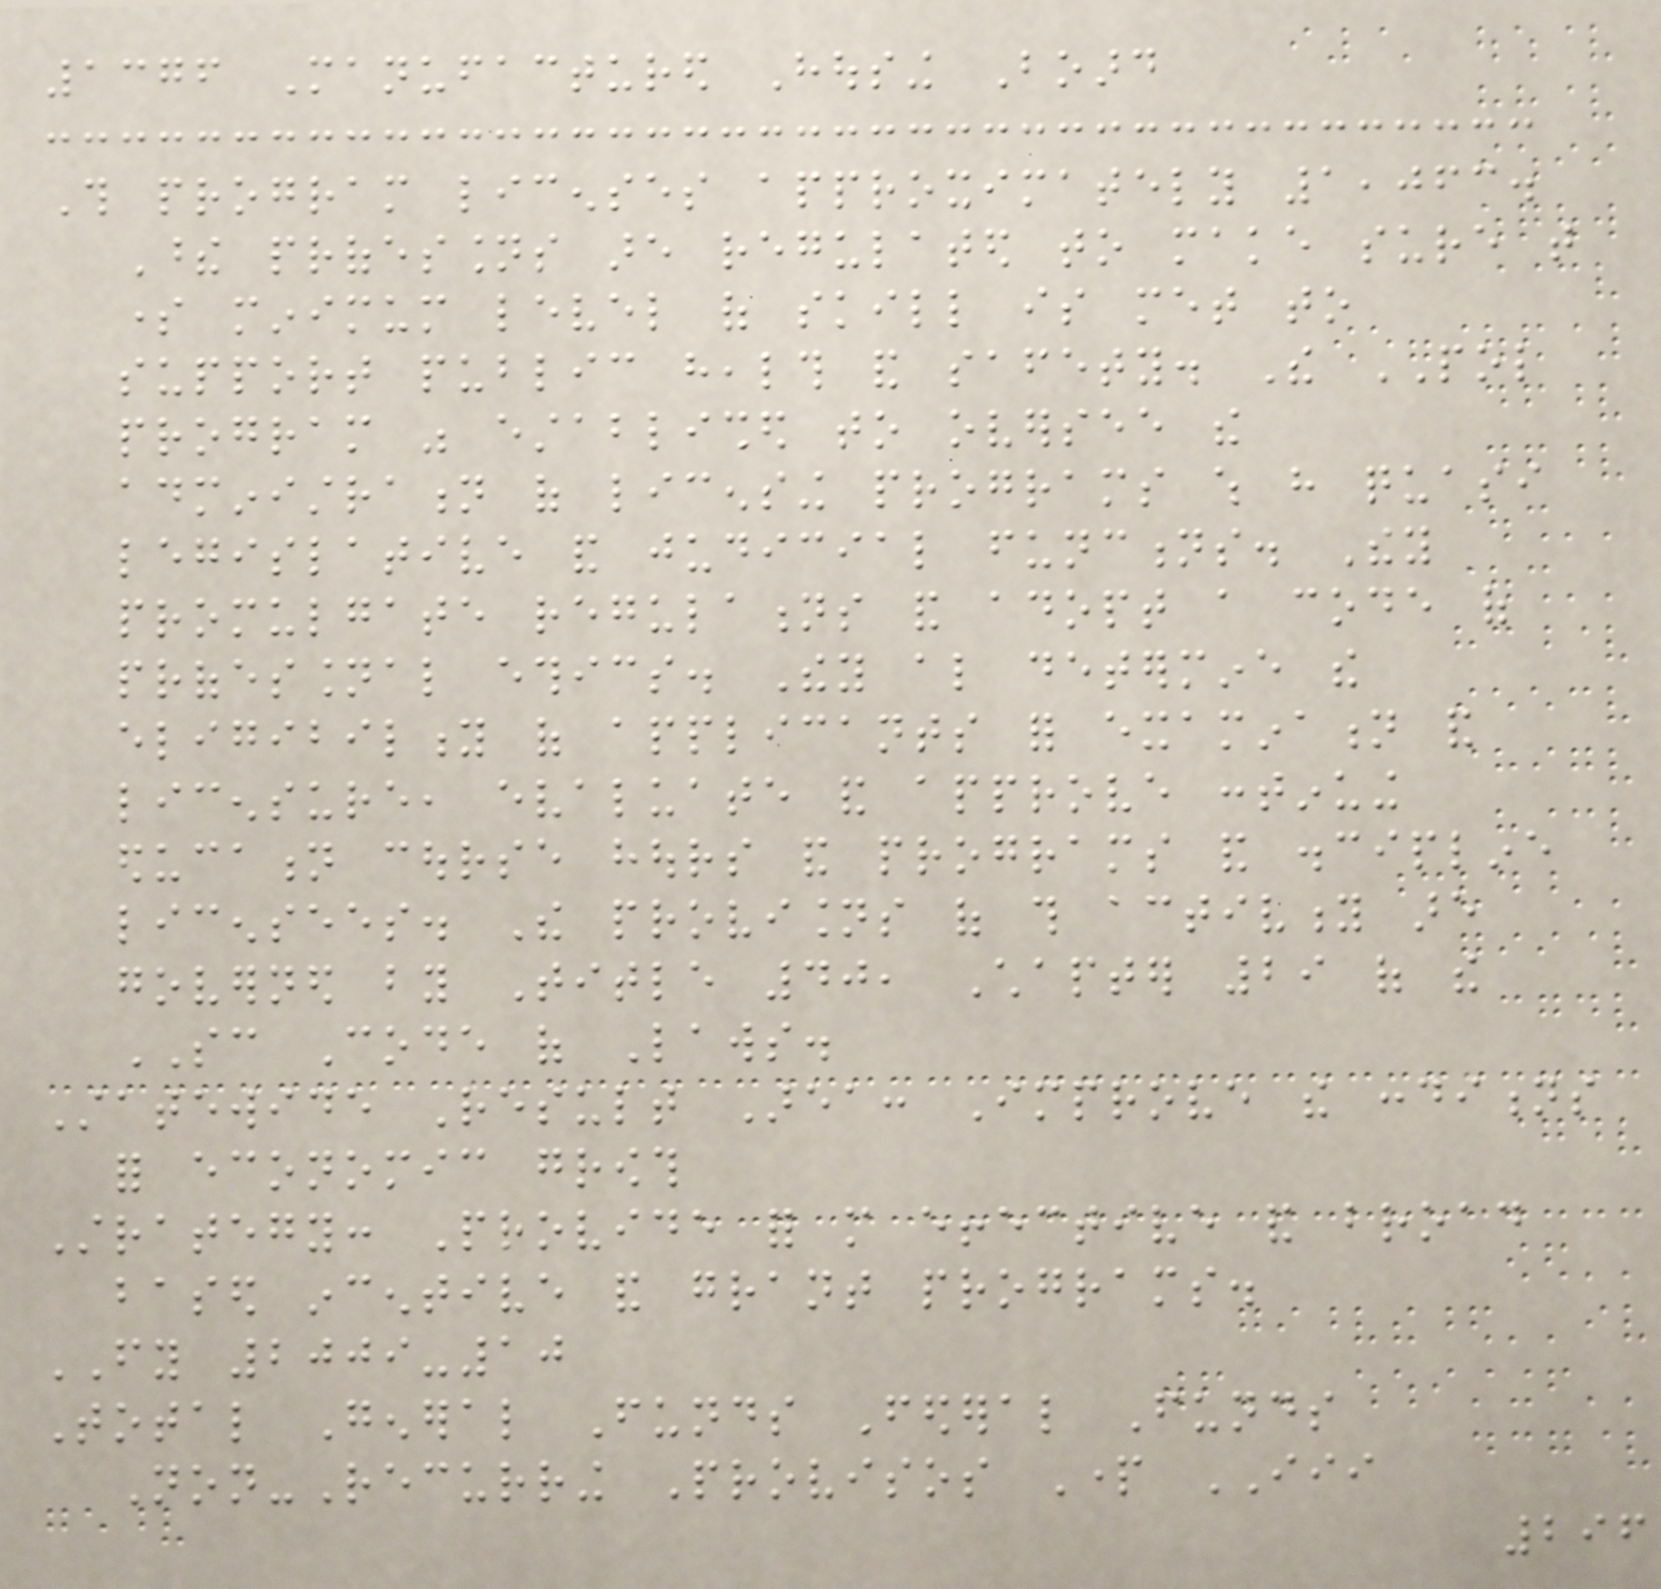1376 Manufactured Housing Board
This program licenses approximately 1,063.
These professions are regulated to make sure that
some minimum level of skill is met to
support public health and safety. The POL
program was established to oversee the
administration of licensing programs which have quasi
legislative and judicial functions. They
promulgate regulations and adopt a code of
professional ethics. They also determine the
eligibility of applicants for examination and
licensure, evaluate and approve continuing
education course hours and programs and discipline
licensees. The provisions of this activity are
governed by Title 40, Chapter 29 of the
SC Code of Laws.
Statewide Result Area: Improve the conditions
for economic growth
Strategy: Provide for more effective and broad
based incentive and grant programs.
FY 2009-10
Total General Funds Federal Funds
Non-Recurring Provisos Part III
296
